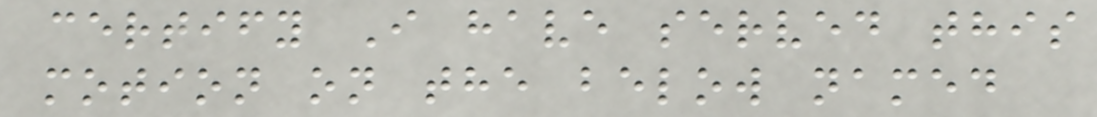certify I have served this
motion on the below named
